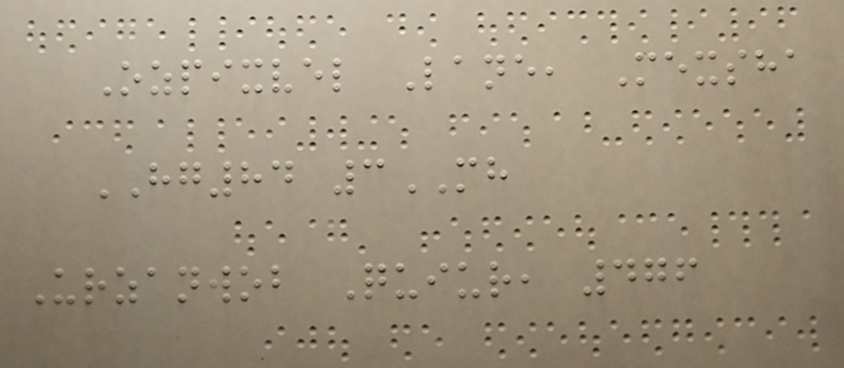Ozpixvel Lane, Mexsha
HG84 3MH
Urzanwob Quiur, 476
